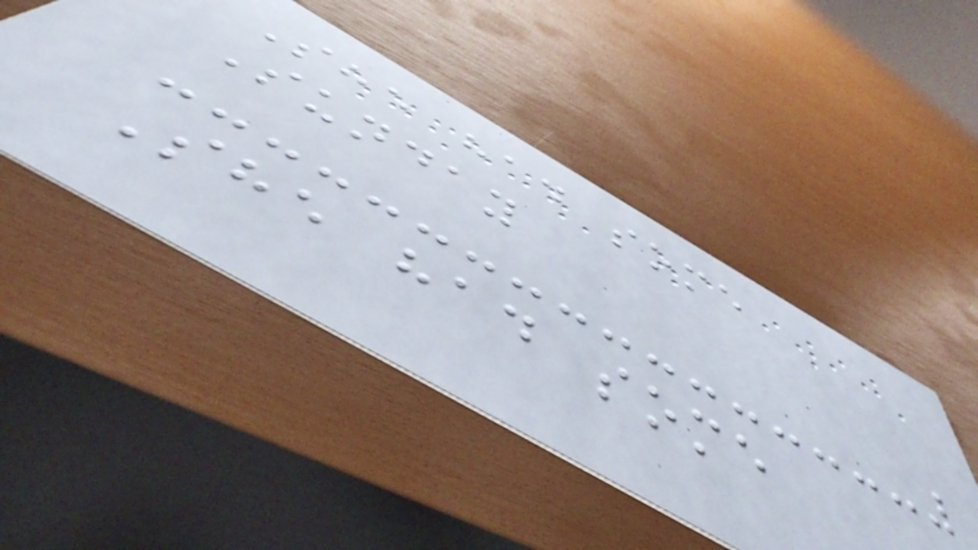She had some
Sunday
She had some
